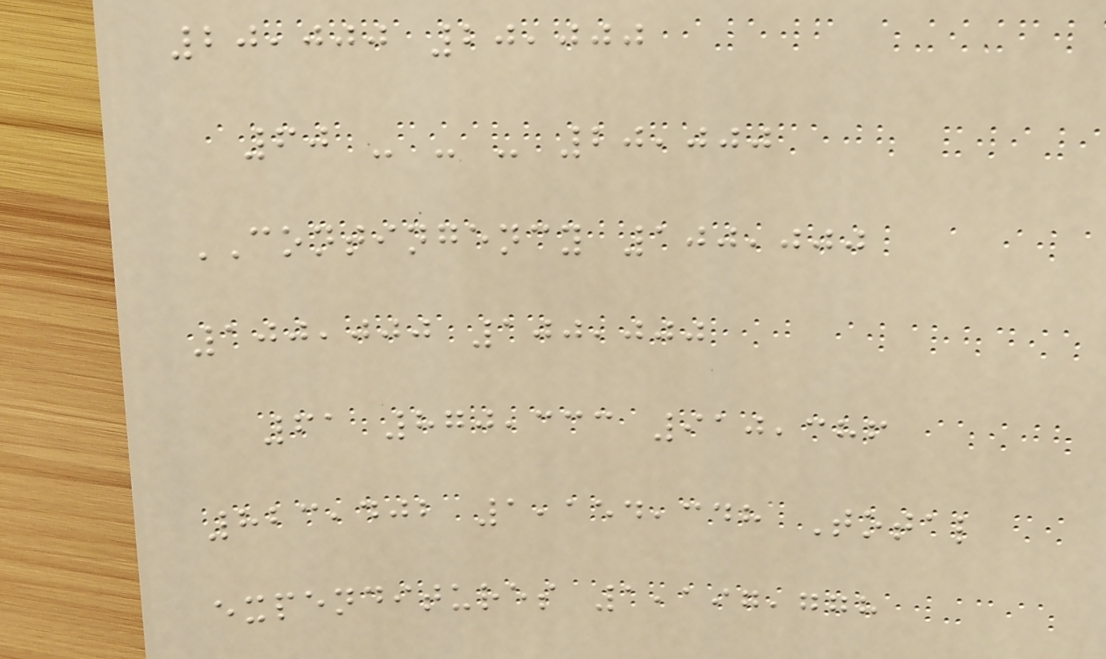20,000 20,000
60 - - - 20,000
CONTINGENCY 100,000
100,000 100,000
61 870,333 910,386
823,402 1,154,348 Total
expenditures 1,197,778
